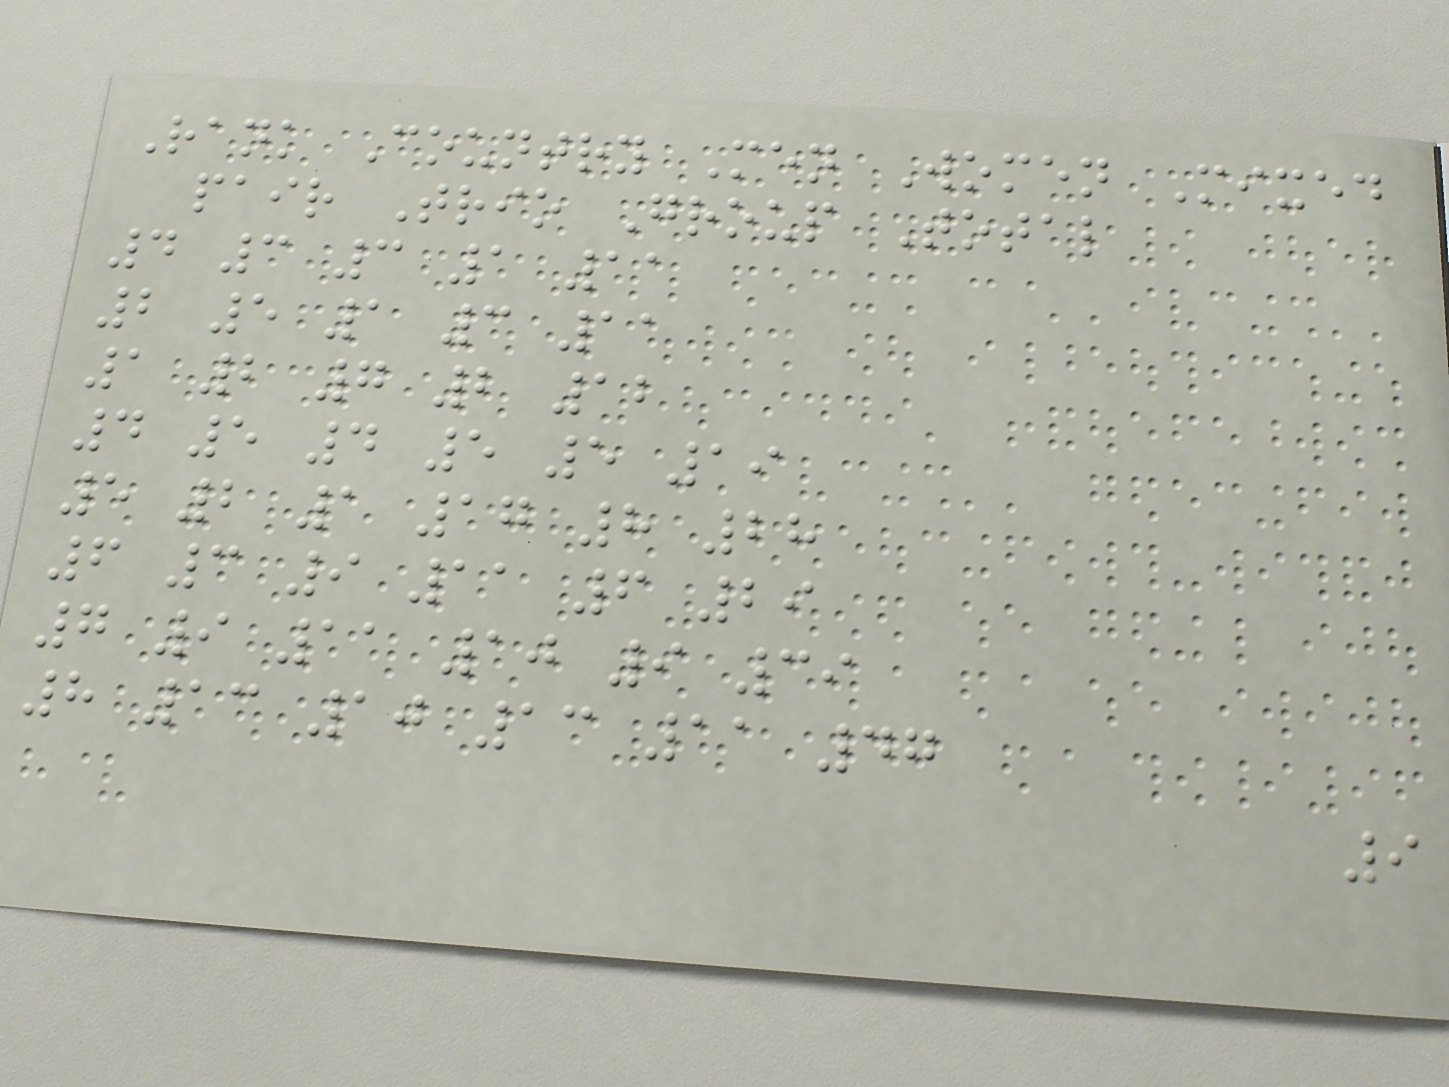Rank Country Men Women Mixed
pair Trio Group Total
4 3 3 1 11
2 5 1 3 11
1 2 7 2 12
4 5 4 5 5 19
5 2 1 17 8 28
6 3 9 11 6 29
7 9 11 10 9 39
8 13 10 13 11 47
9
